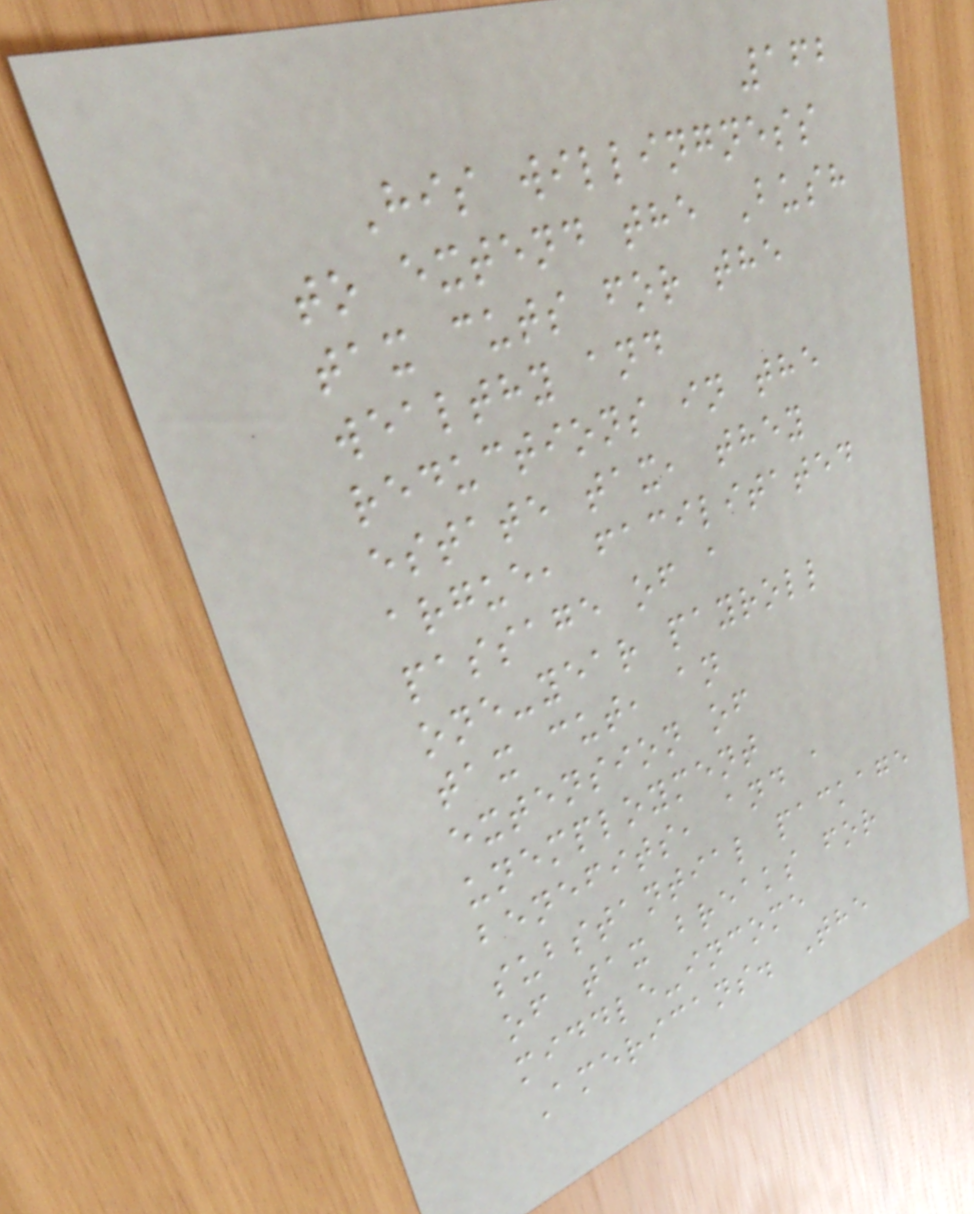162
His willingness
to extend the Bush
tax cuts for the
wealthy and
reductions in the
estate tax, they
argue, facilitated
passage of a
one-year payroll
tax cut, an
extension of
unemployment
benefits, and a
substantial package
of tax breaks for
middle-income
Americans. The
